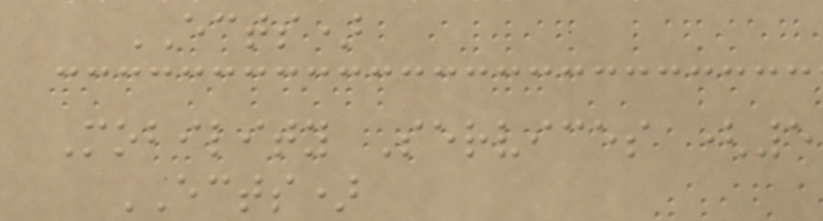ECTS)
Mobility Services (5
ECTS)
